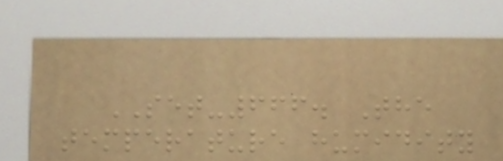SET-666. The
temperature humidity
